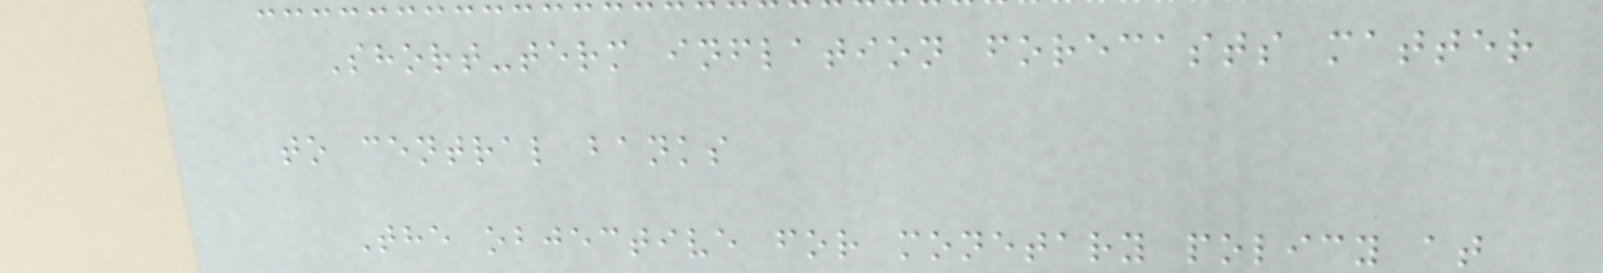Short-term inflation forecasts matter
to central banks
The objective for monetary policy at
